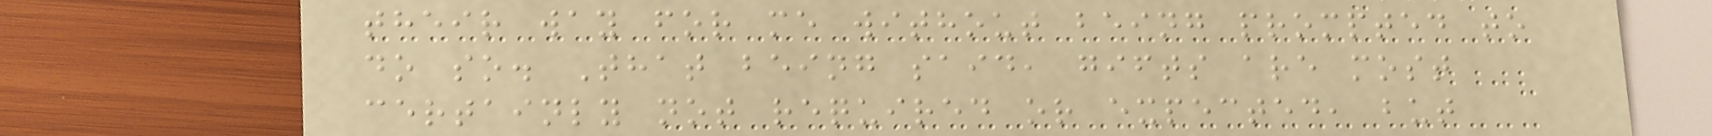their way for me without being prompted to
do so. That being said, gifts are most
certainly not required or expected, but
